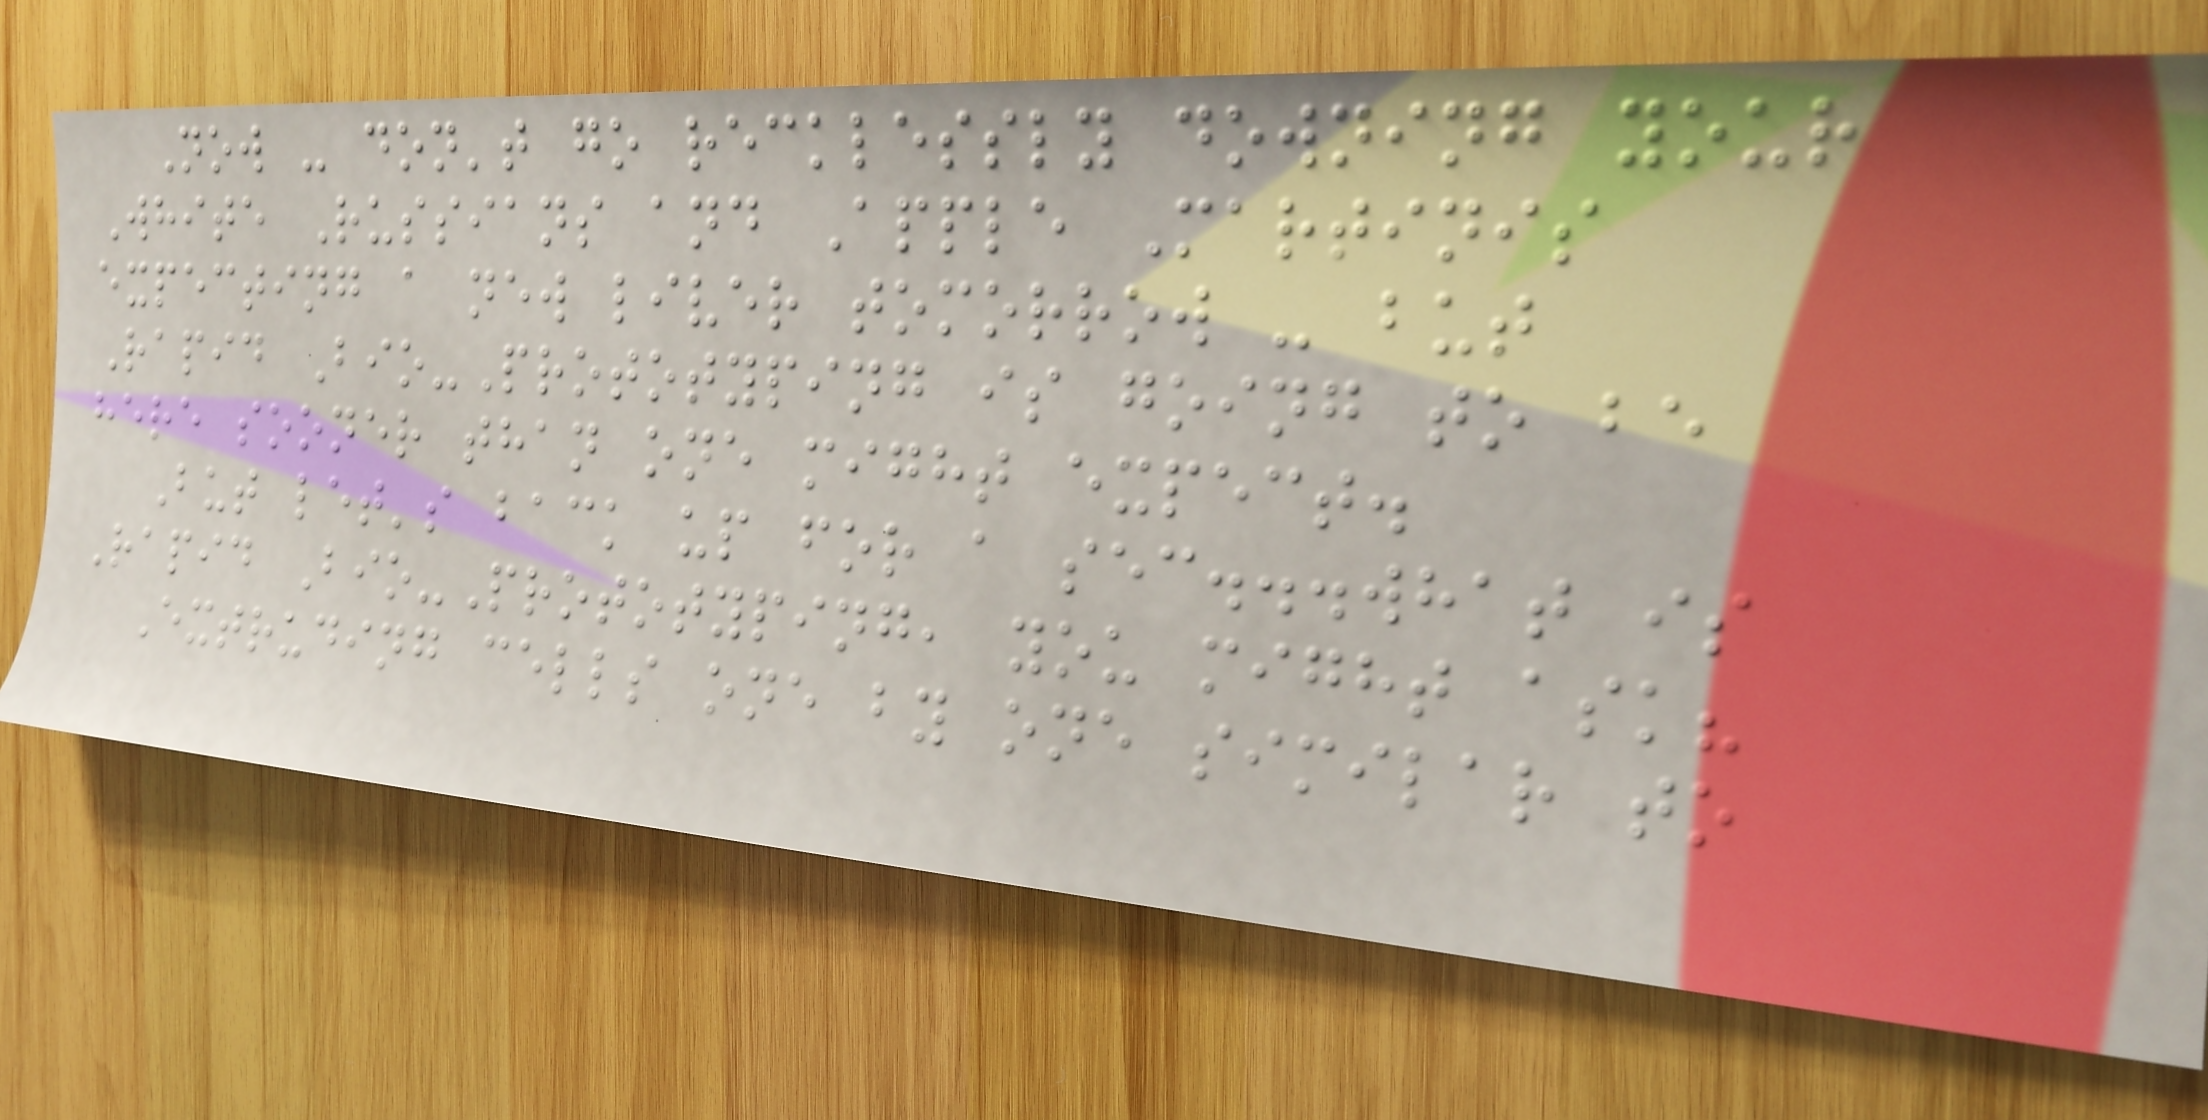Now - don't go recklessly downing your
White Russians and Apple Martinis
expecting a new liver tomorrow - but
Rapid Bio-Prototyping is going to be
here sooner than one might expect.
But let's back up for a sec...what is
Rapid Bio-Prototyping, you might ask?
Extruding cells one by one similar to
